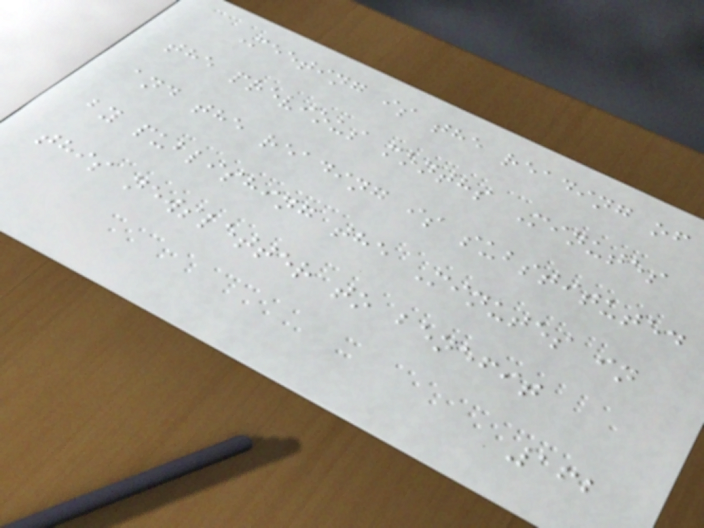Meeting is the reading of
the previous months Minutes
and the reading is substituted
by publishing the Minutes in
this newsletter to benefit
162
